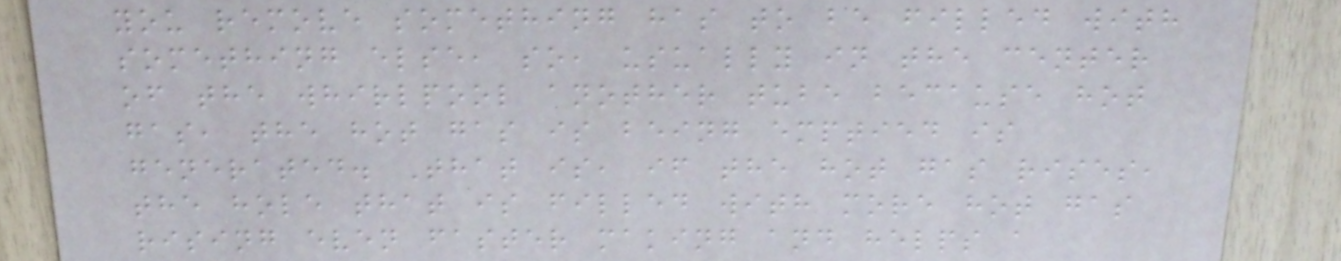you remove something has to be filled with
something else, so, usually in the center
of the whirlpool another tube because hot
gas, the hot gas is being emptied is
generated. That is, if the hot gas rises,
the hole that is filled with more hot gas
rising even faster making and helps a
